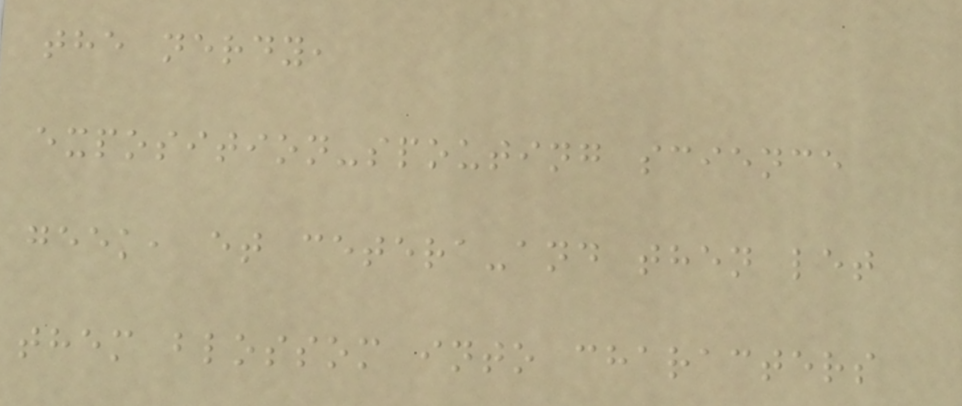the nerdy,
exposition-spouting science
geek, et cetera-and then let
them blossom into characters
